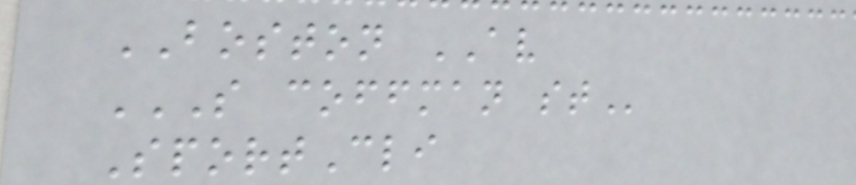BOSTON AV
S COFFMAN ST
SportCli
